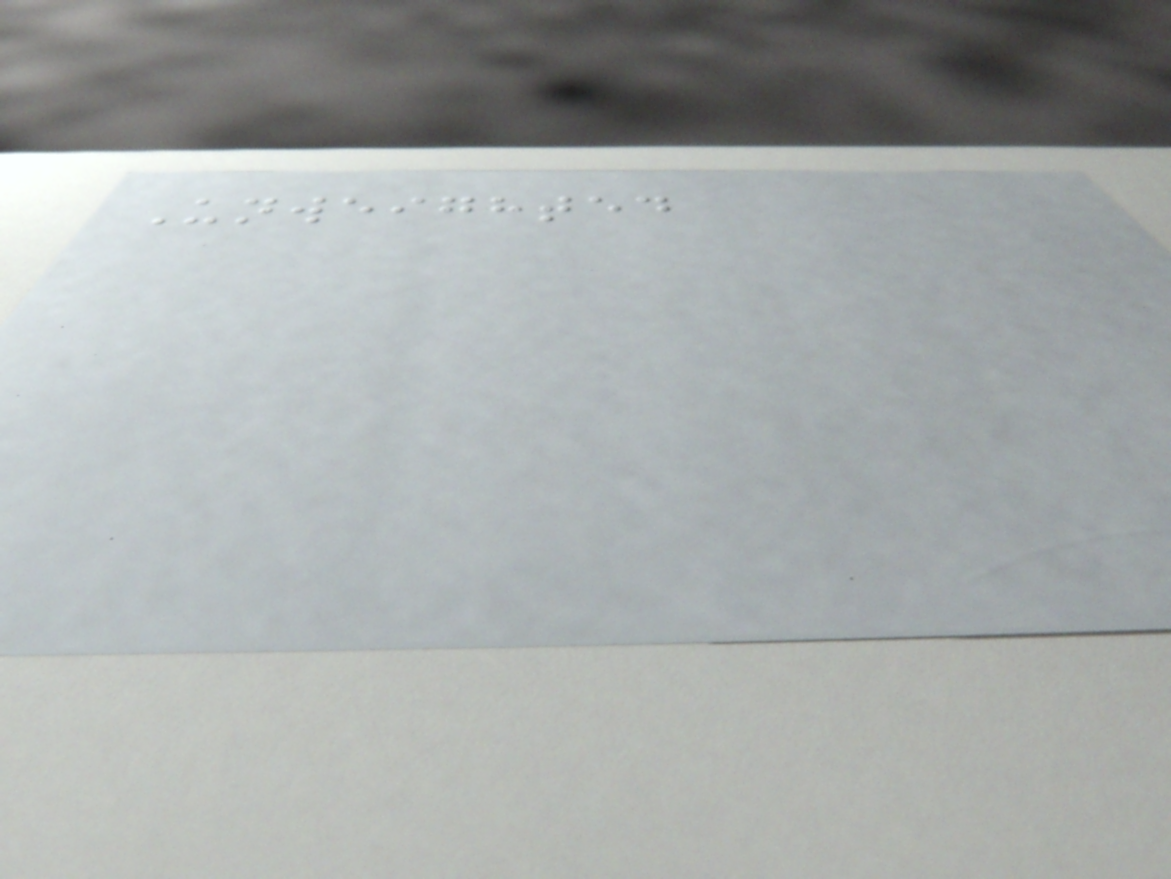Unweighted
